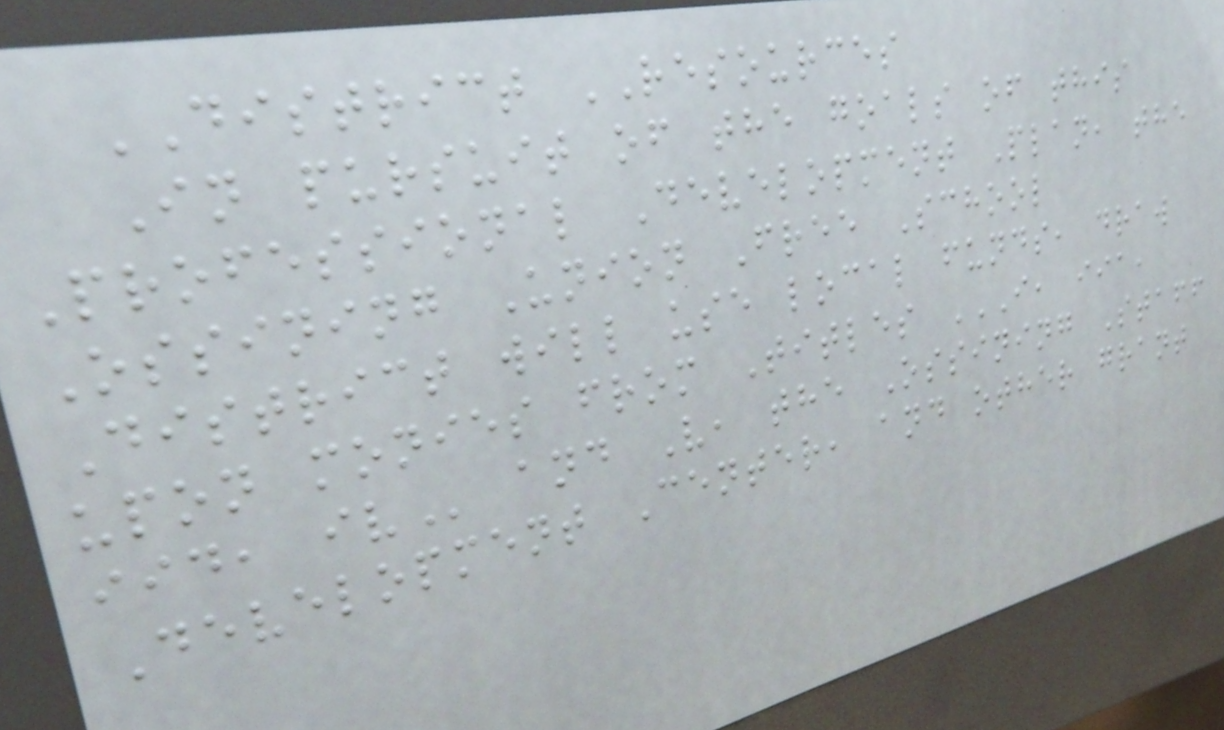DISTRICT RESOURCES
In pursuit of the goals of this
Professional Development Plan, the
Ossining Union Free School
District will use local funds, draw
upon monies from Titles I, IIA,
IID, IV and V, the Ossining Staff
Development Center, and other grant
